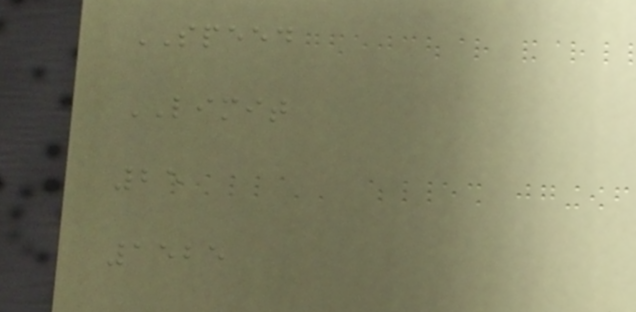SPEED
LIMIT
25
1525
